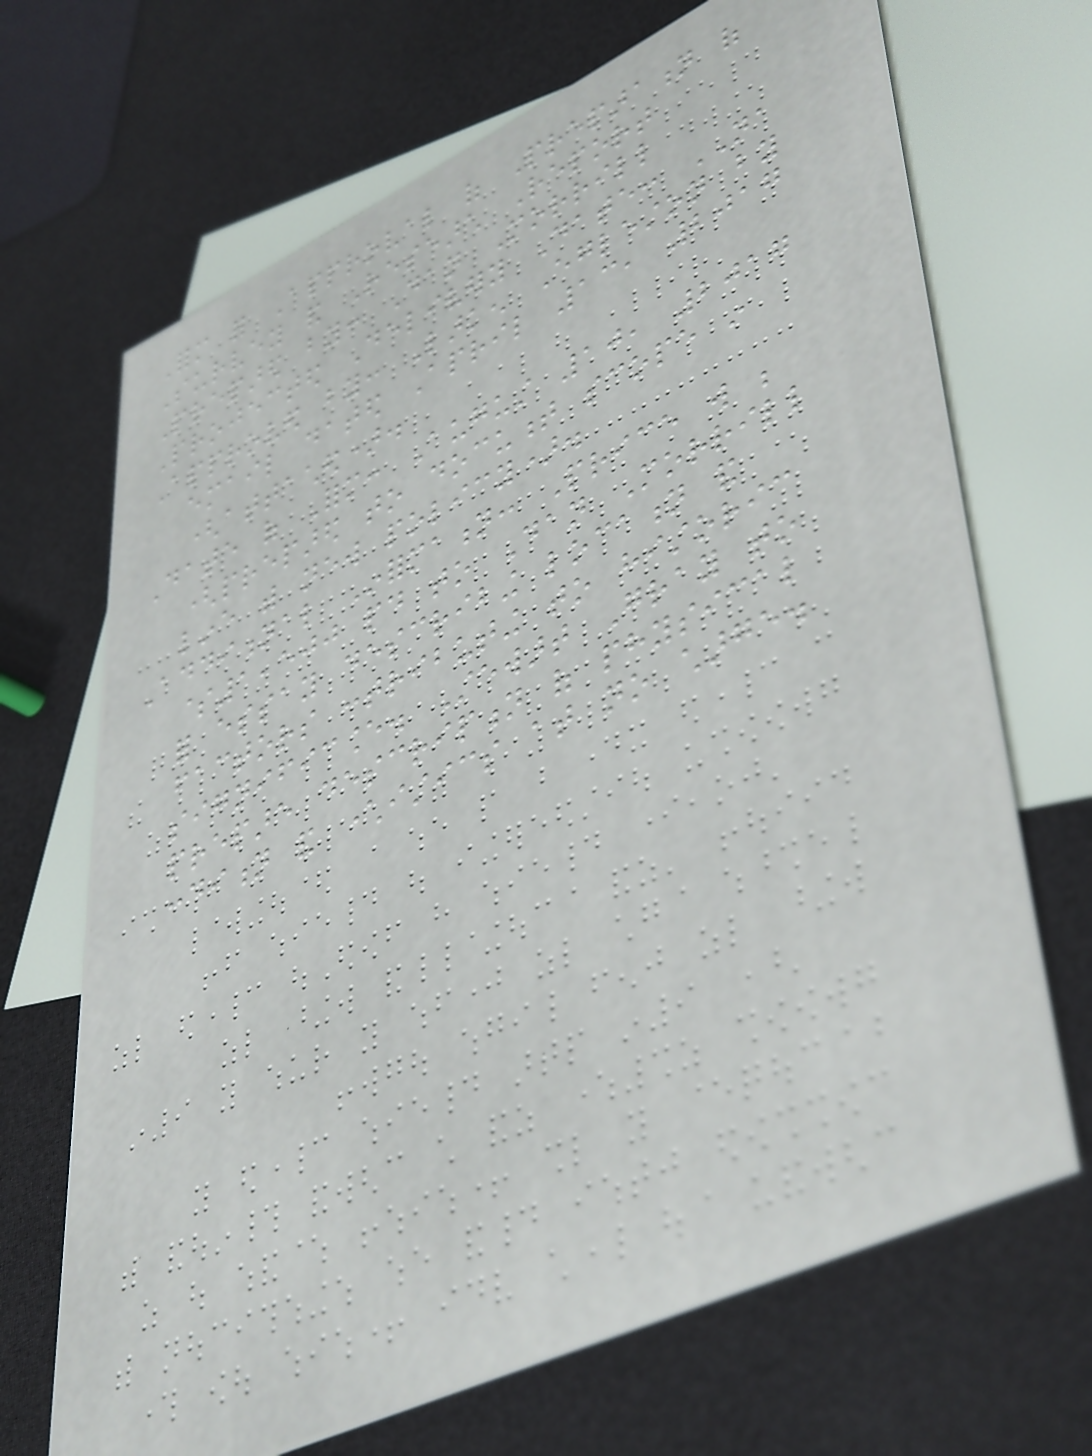Form for Approval of Preparation of
Survey and Research Report
Prepared by: Dan Morrill
Projected Delivery Date: NA
Approved by: Larken Egleston by
email dated April 13, 2017
(attached).
Date of Form: August 10, 2017
(prepared to document scope in
line with new policy).
Additional Information: Price will be
$1,500 paid to Dan Morrill
for essay describing location and
factors contributing to historic
significance. Stewart Gray to
prepare description of physical
condition and characteristics at no charge.
